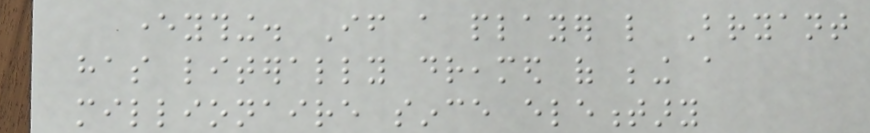everything. If a player like Bryant
has literally dreamed of being a
millionaire since elementary
